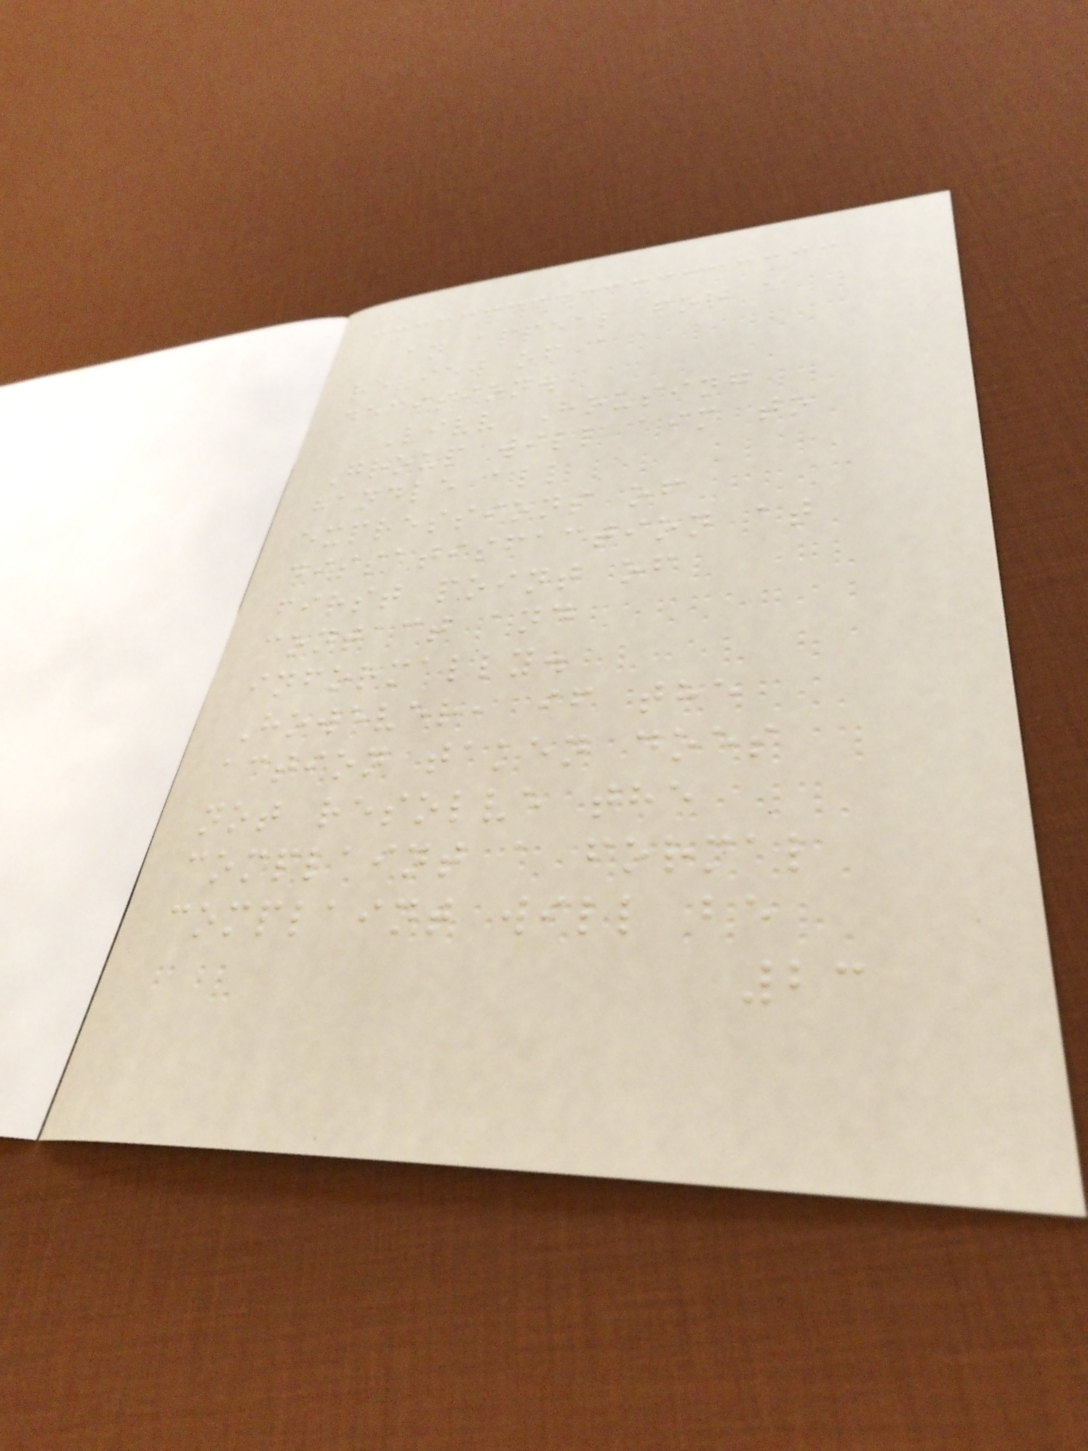an appeal for a
review of a
decision.
Livv Housing
Group will aim to
handle all
expressions of
dissatisfaction at
first point of
contact and
informally.
However, if the
action taken does
not resolve the
complaint a formal
complaint will be
23
